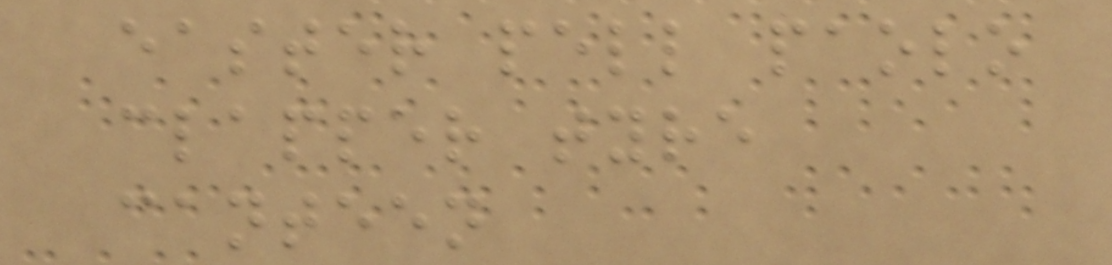easter pell paolo
clapper tyre
canteen
